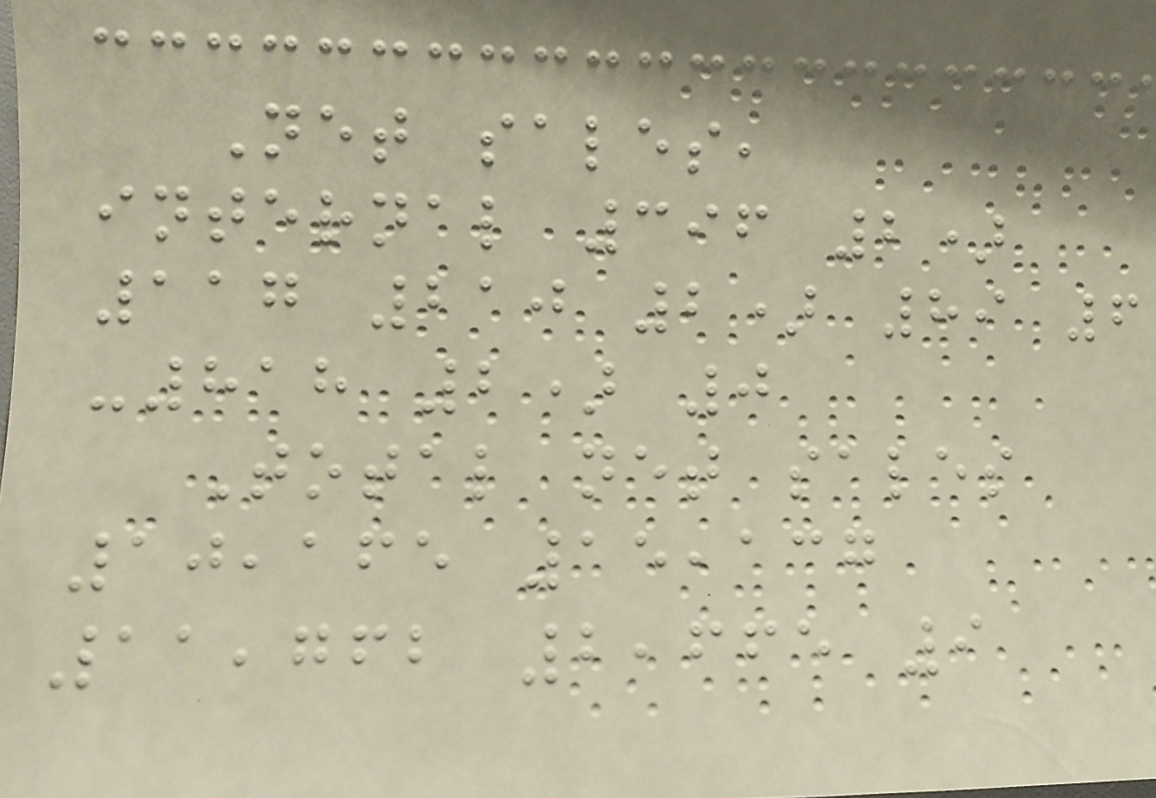Net sales,
internal 396 2)
117 210 2) 89 6
-818 2) 0
Total net sales
10,165 15,137
11,762 2,665 9
